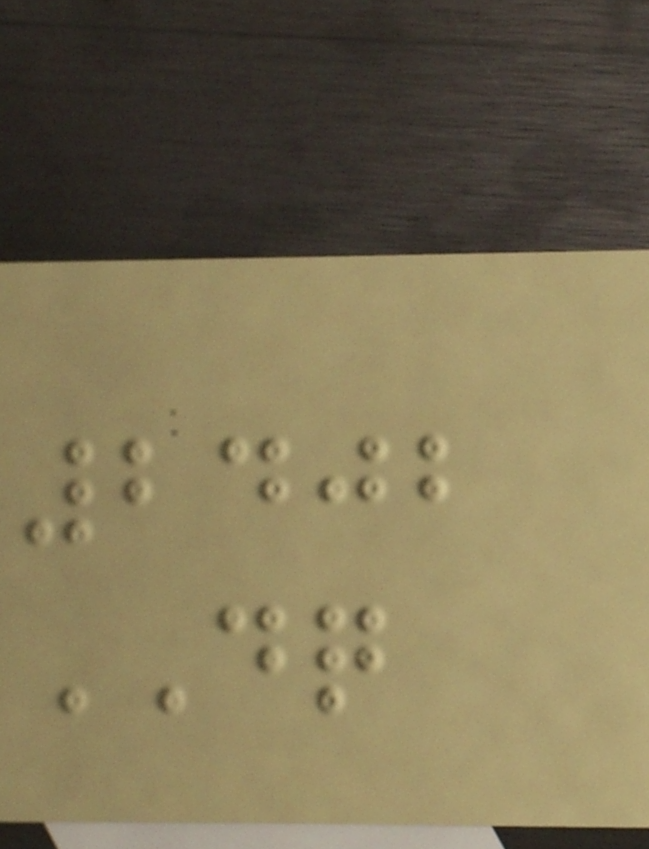2402
DQ
